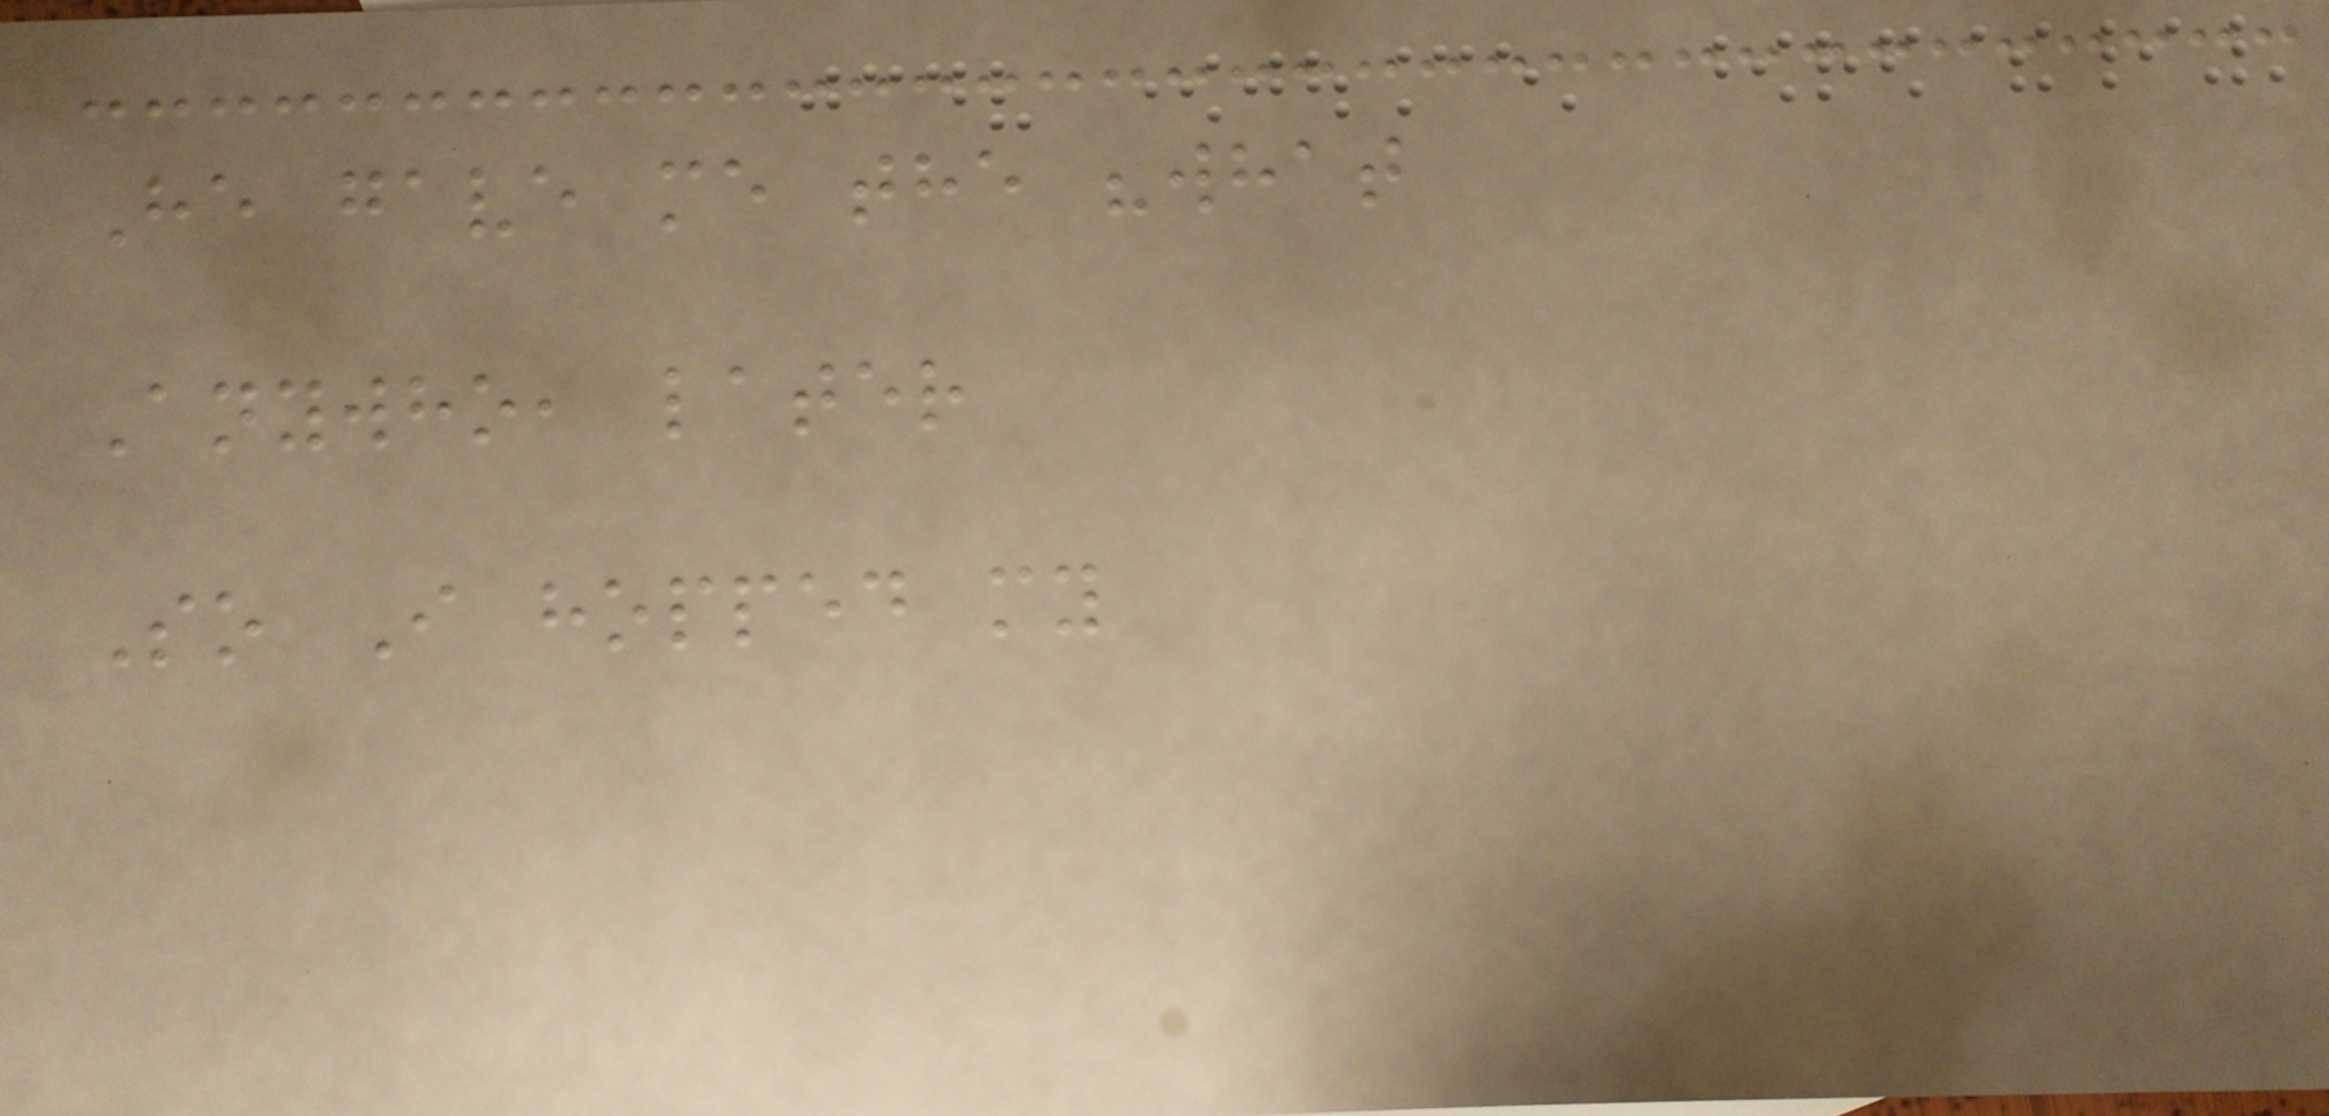He gave me the "what
Anywho, later
So I hopped my
